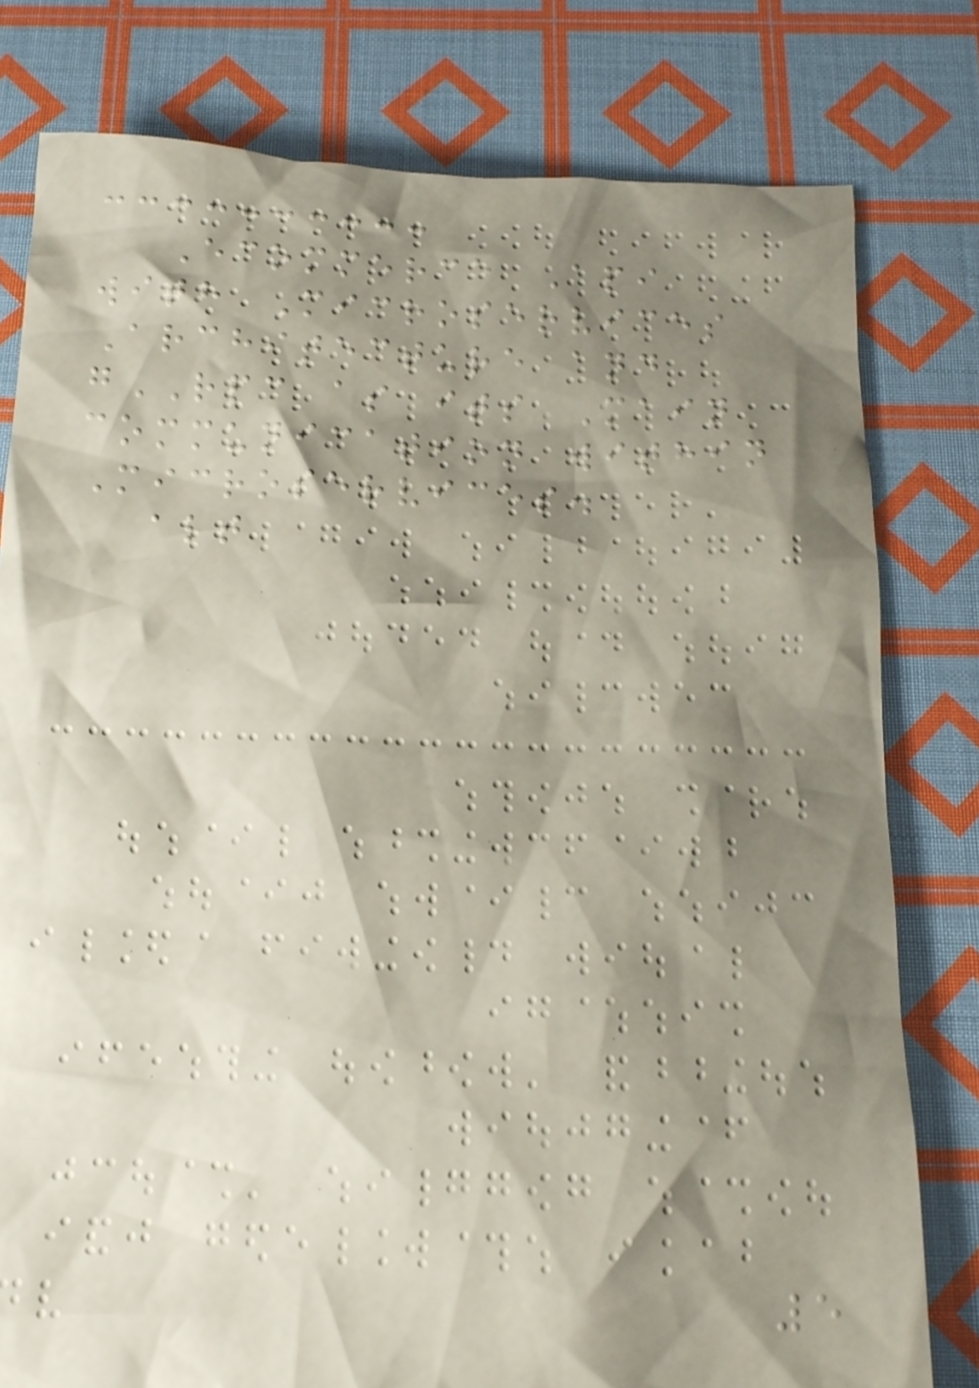Ecommerce Api
with Microservices
Architecture and
gRPC as its Main
communication within
Microservices.
alt
5
